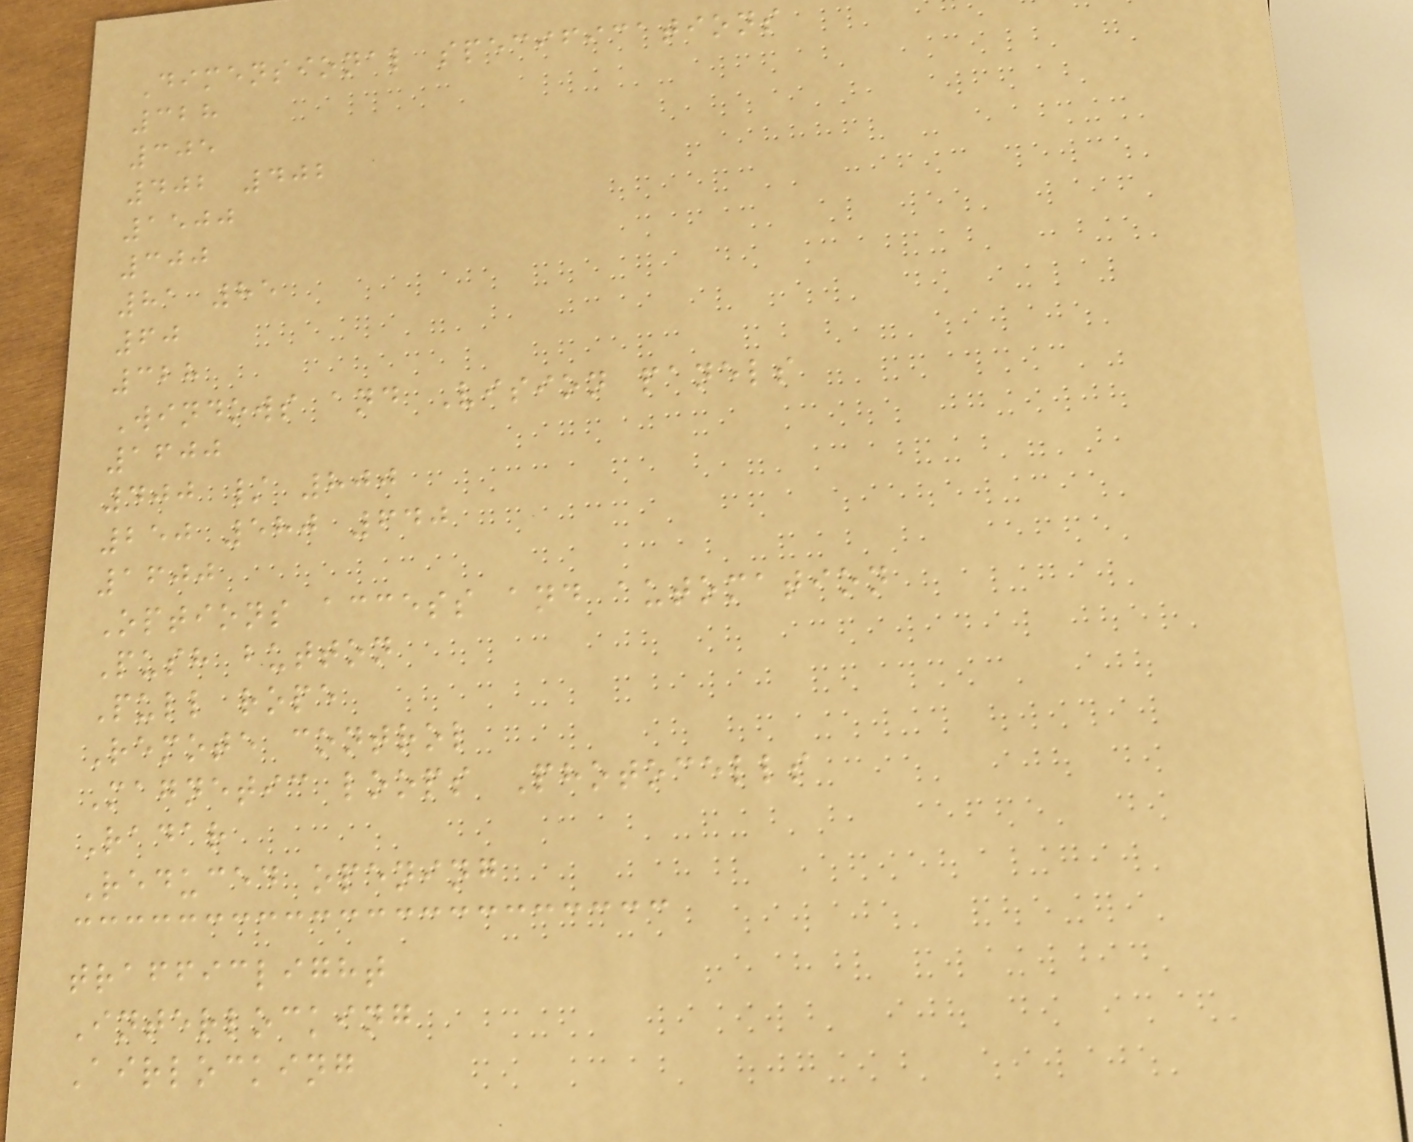Dimensional specifications
328
305
402 402
1500
300
81 85
60
328
Windows and Vision panels
1600
400 / 800
250 580 640
1600
Options access and automation
Push button
Pull rope
Remote control
Magnetic loops Photocells
Radar
Reduced opening
trafficlight
Interlocking
Airlocking
